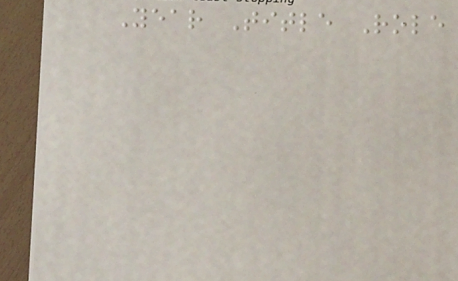Year Title Role
